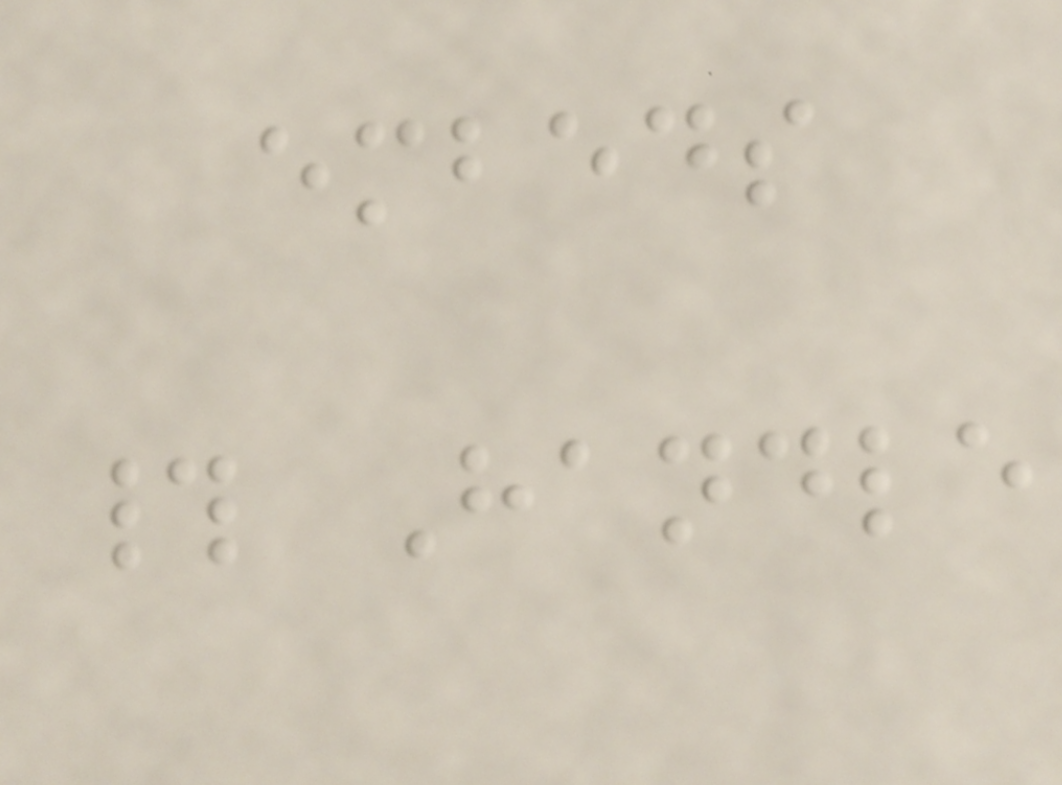embeds
# Handle
